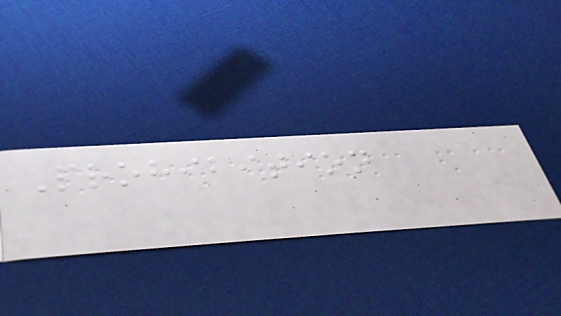Prohibition
